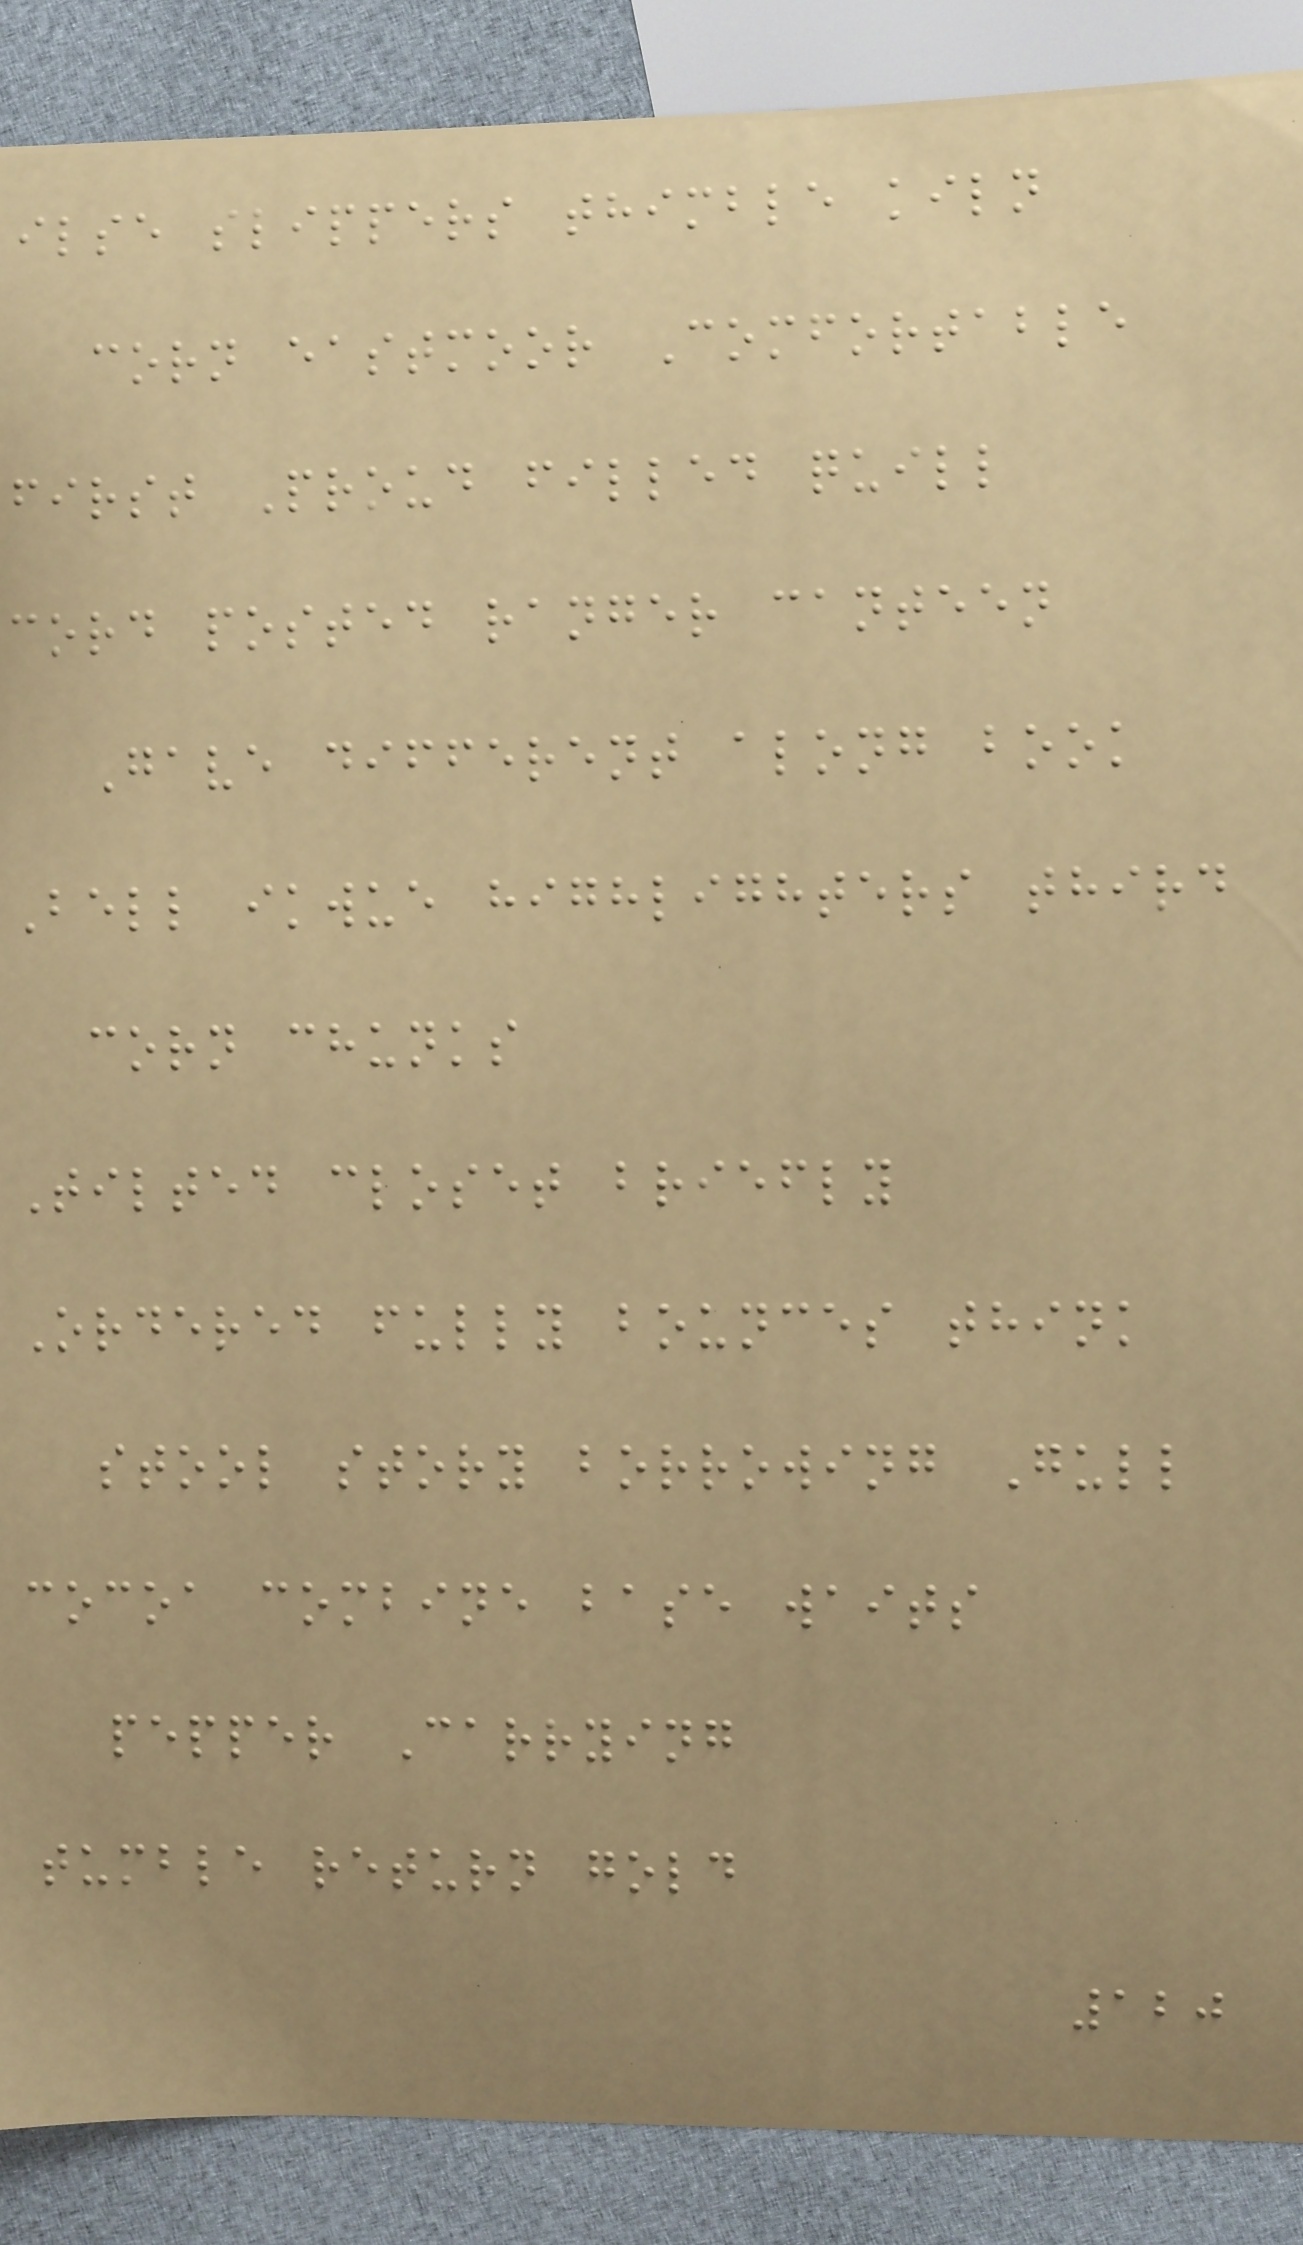ilse slippers thimble kiln
corn eastmoor Comfortable
first Proud filled quill
cord posted ranger canteen
Gave different along book
Bell ikwue highlighters third
corn chunks
Tilted closet briefly
Ordered fully bounces think
stool story borrowing Gull
cocoa combine base waits
pepper Carrying
tumble return gold
120
